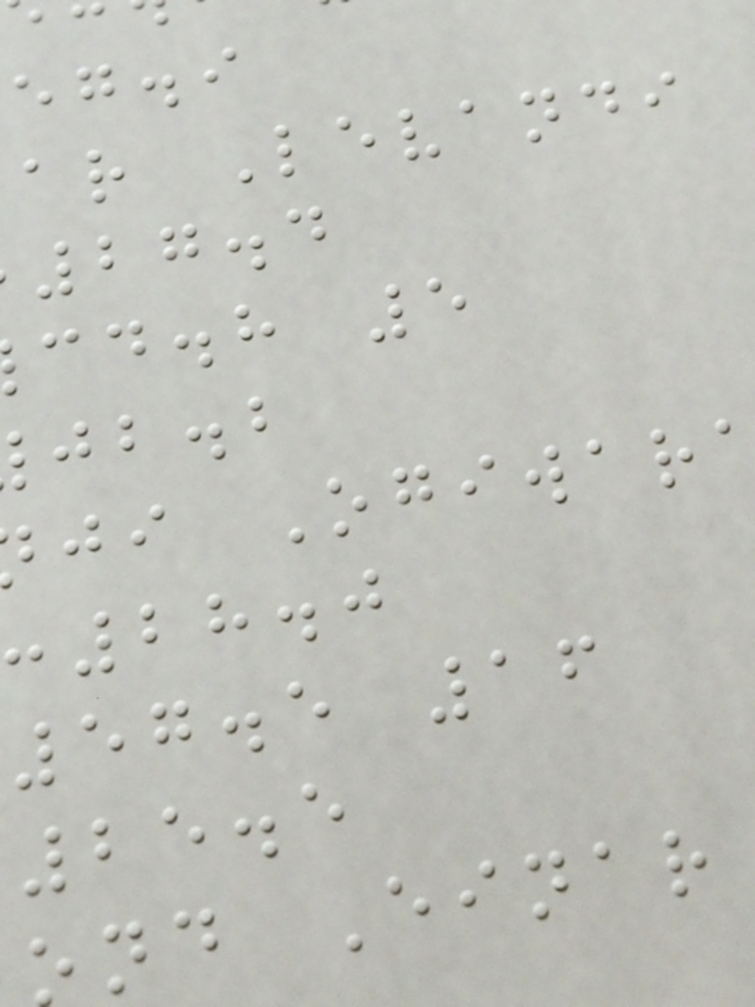eg.i
ar Levandi
27.4
cd.h 5
jb.b
ji Ogiwar
28.0
57.5 16
25.5
nd Einar
